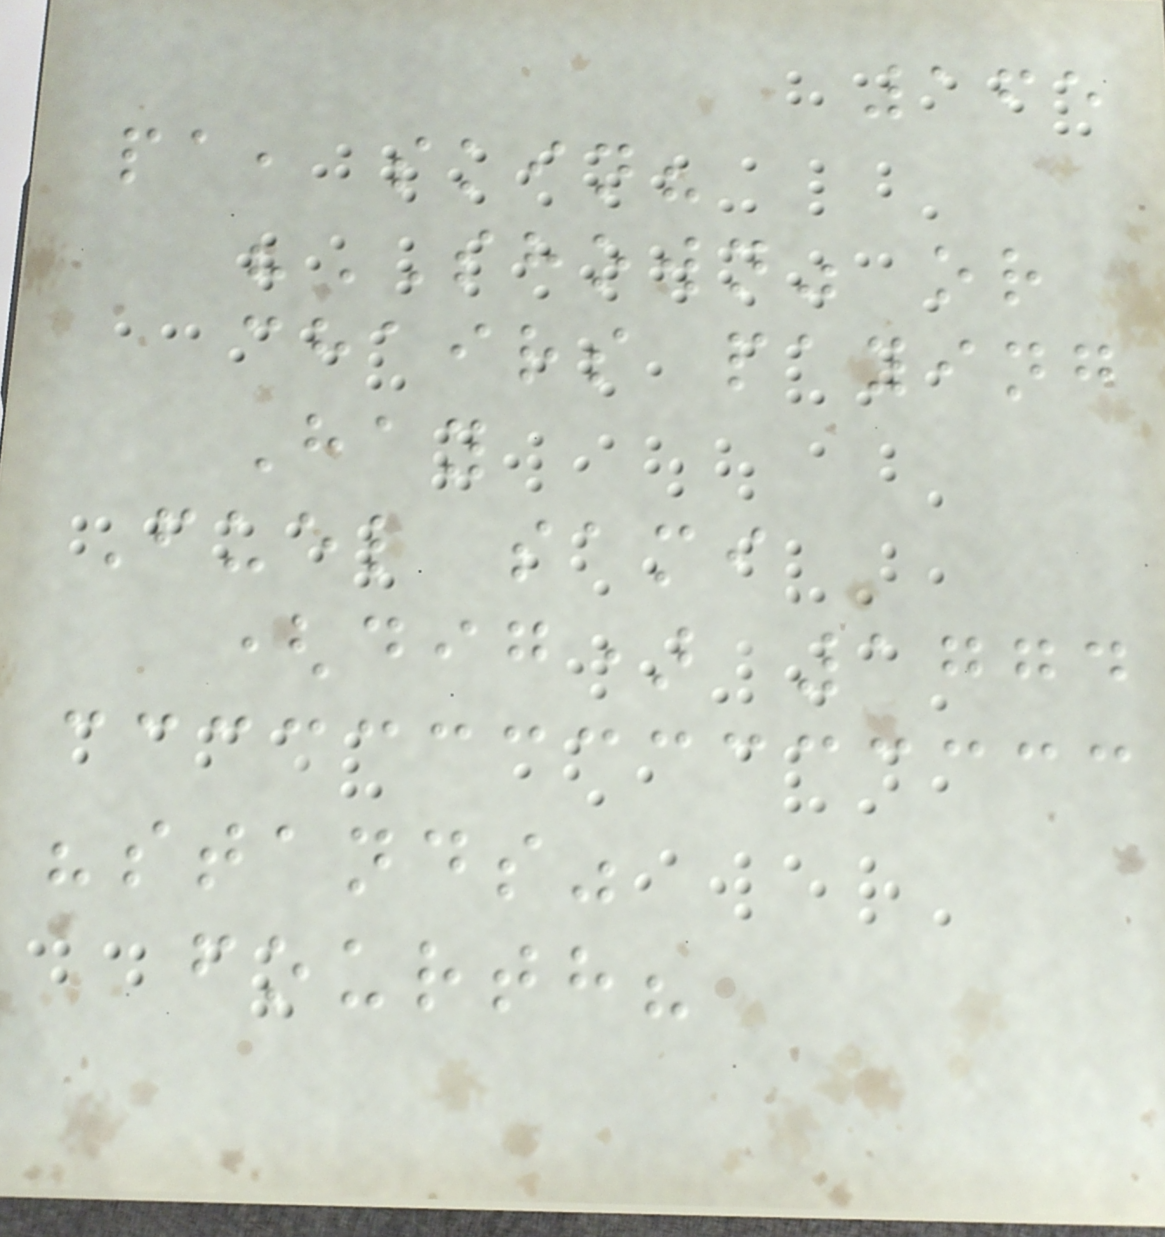165
pa, skin?
"SHOWN" or
chairs paying
Hay
Fuel sami
(dig) 1774
"stands"
fourth?
